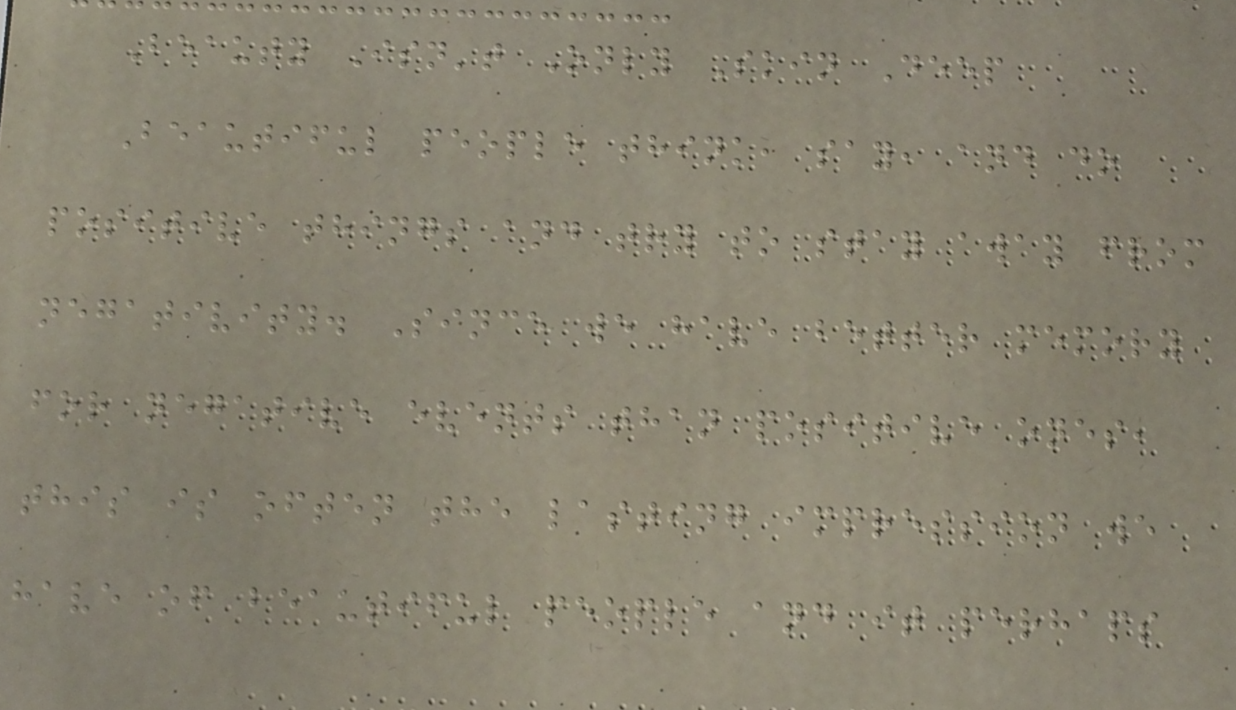Beauty Isn't Only Skin Deep
Beautiful people think, say, and do
positive things and try to stay away from
negativity. Since we have better memory
for negative events than positive ones,
this is often the lasting impression we
have of beautiful people and it perhaps
